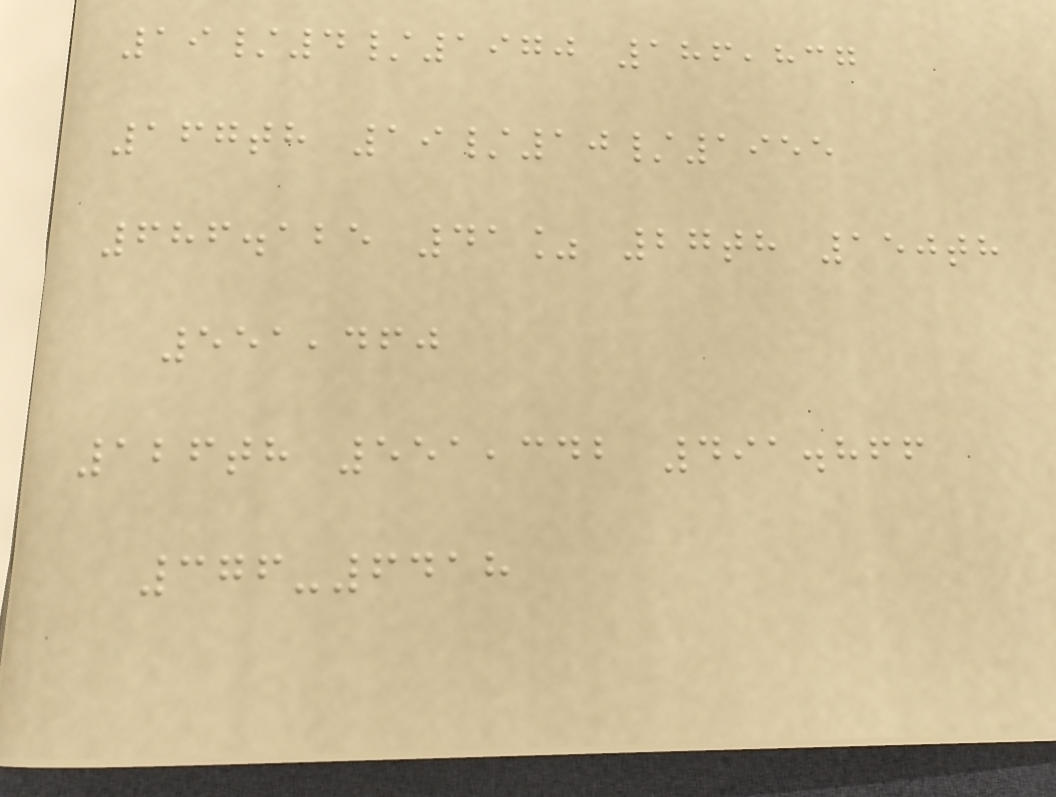19/4/1970 186,837
167th 19/10/1955
686.125 41% 27th 150th
551,460
126th 551,342 491.866
376-6418
